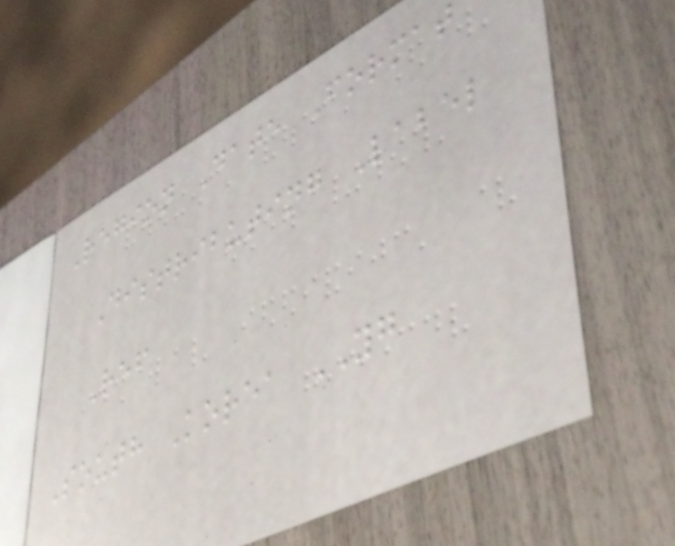Region Date Format
Distributing Label
Ref
South Korea YG
